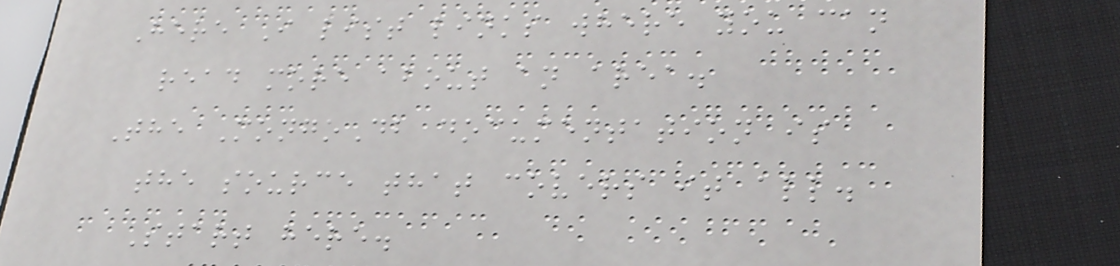Here I list links where you can
read more about an area.
The MongoDb documentation is
the source that covers it all.
Start here.
